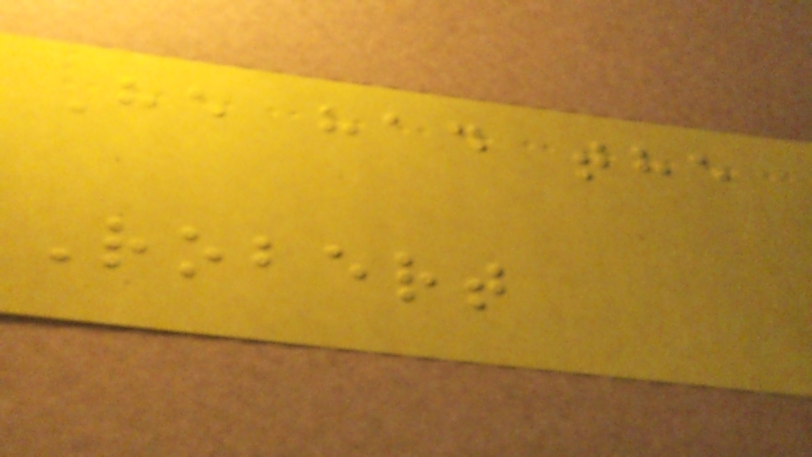He had the
Robert
